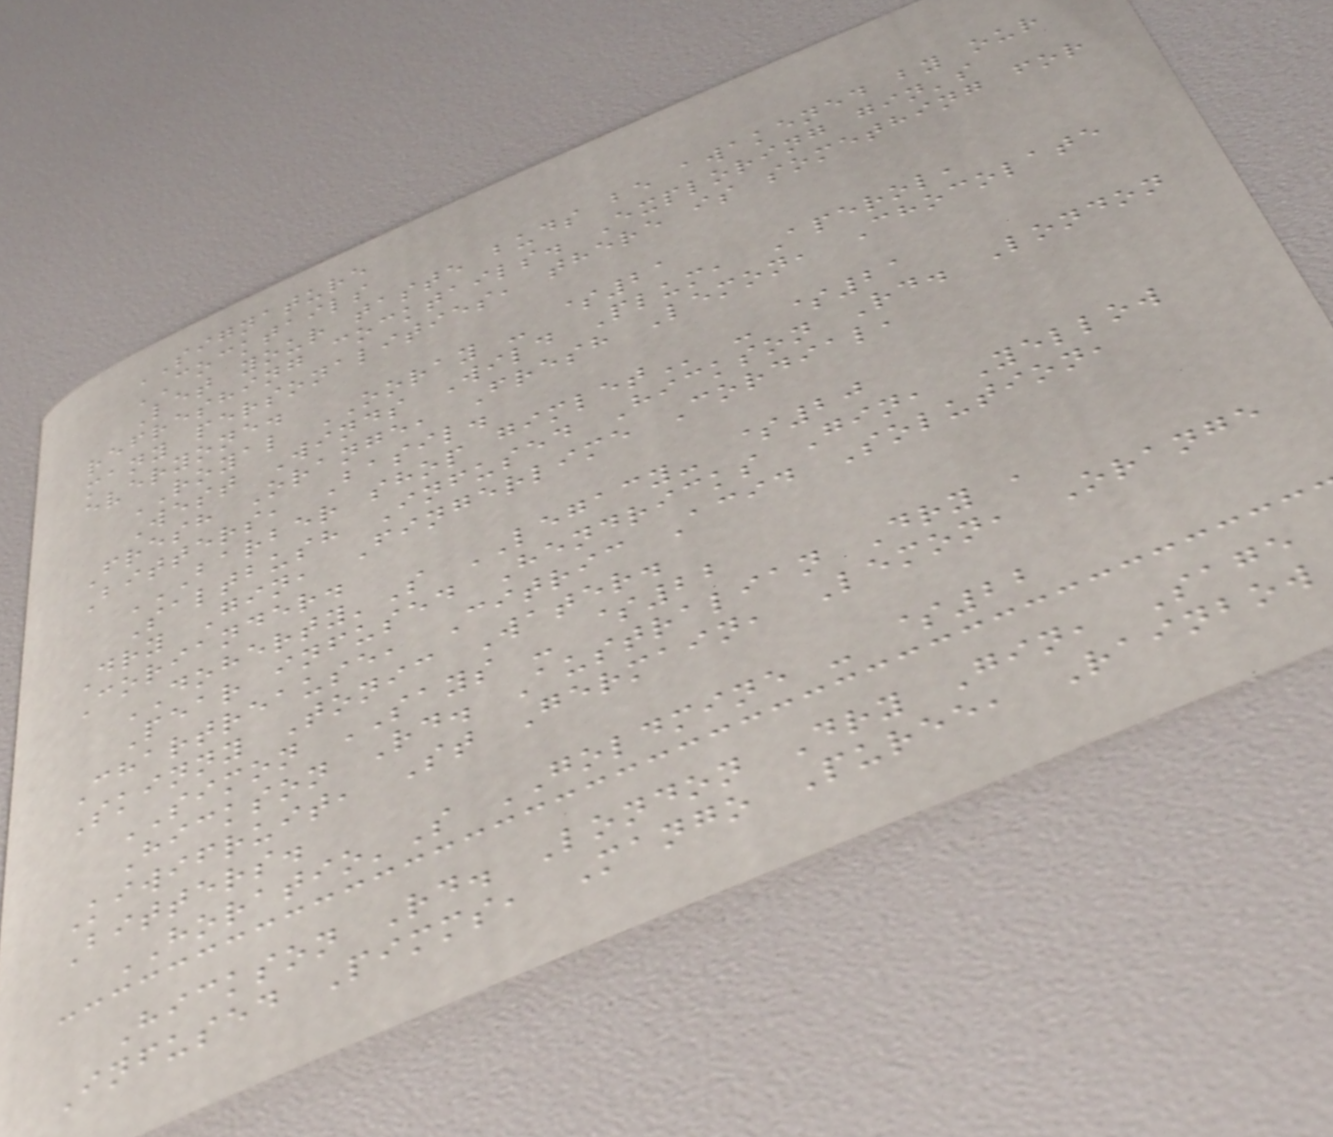SIGNATURE
COCKTAILS
Let your taste buds be awakened by our
refreshing cocktails. Exploring gin's
many personalities, there is something for
everyone.
ROYAL OORAY - $21
West Winds Wild Plum, Aperol,
Fresh Orange, Fresh Lemon, Chocolate
Bitters, Basil.
BARBER SHOP GIMLET - $21
Saltbush Infused Hickson Rd. London
Dry Gin, Fingerlime Cordial,
Coriander.
DOHERTY'S LEGACY- $20
Pear infused Hendricks Gin, Yellow
Chartreause, Citric Acid Solution,
Skinny Tonic Water.
SIMON SAYS - $22
Hickson Rd. Australian Dry ,
Kiwifruit, St Germain, Lemon, Orange
Bitters.
HORATIO'S GOLDMINE - $22
Hickson Rd. London Dry Gin, Sage
Infused Pimms, Mango Puree, Rainbow
